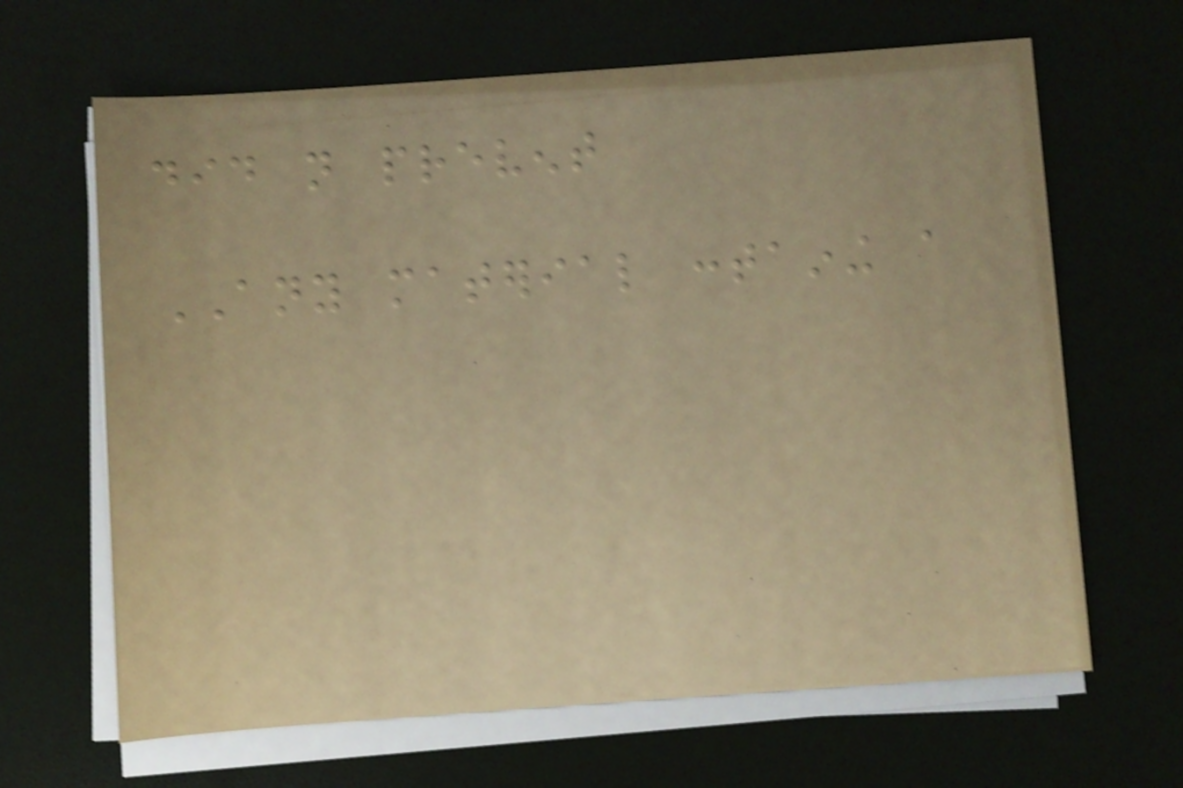did not prevent
ANY material containing a
